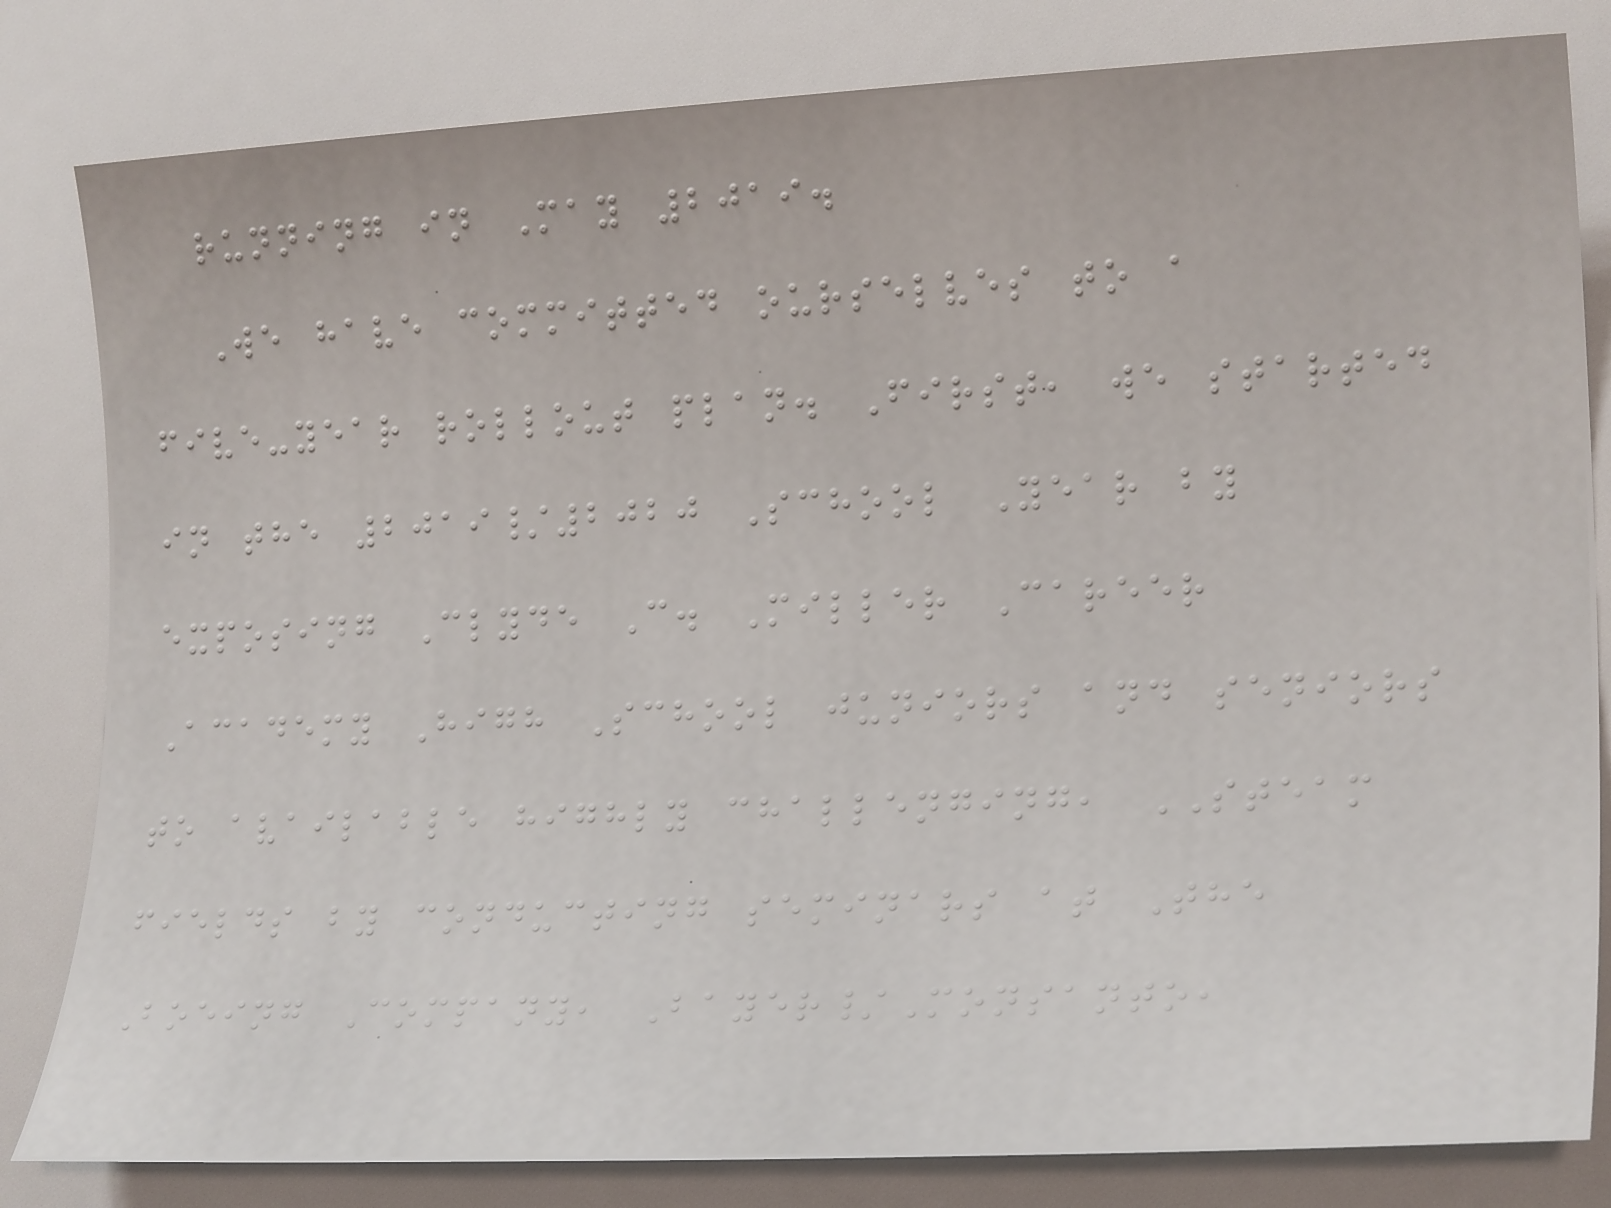running in May 2019.
We have committed ourselves to a
five-year rollout plan. First, we started
in the 2019/2020 School Year by
exposing Clyde C. Miller Career
Academy High School juniors and seniors
to available highly challenging, STEAM
fields by conducting seminars at The
Boeing Company, Bayer/Monsanto,
